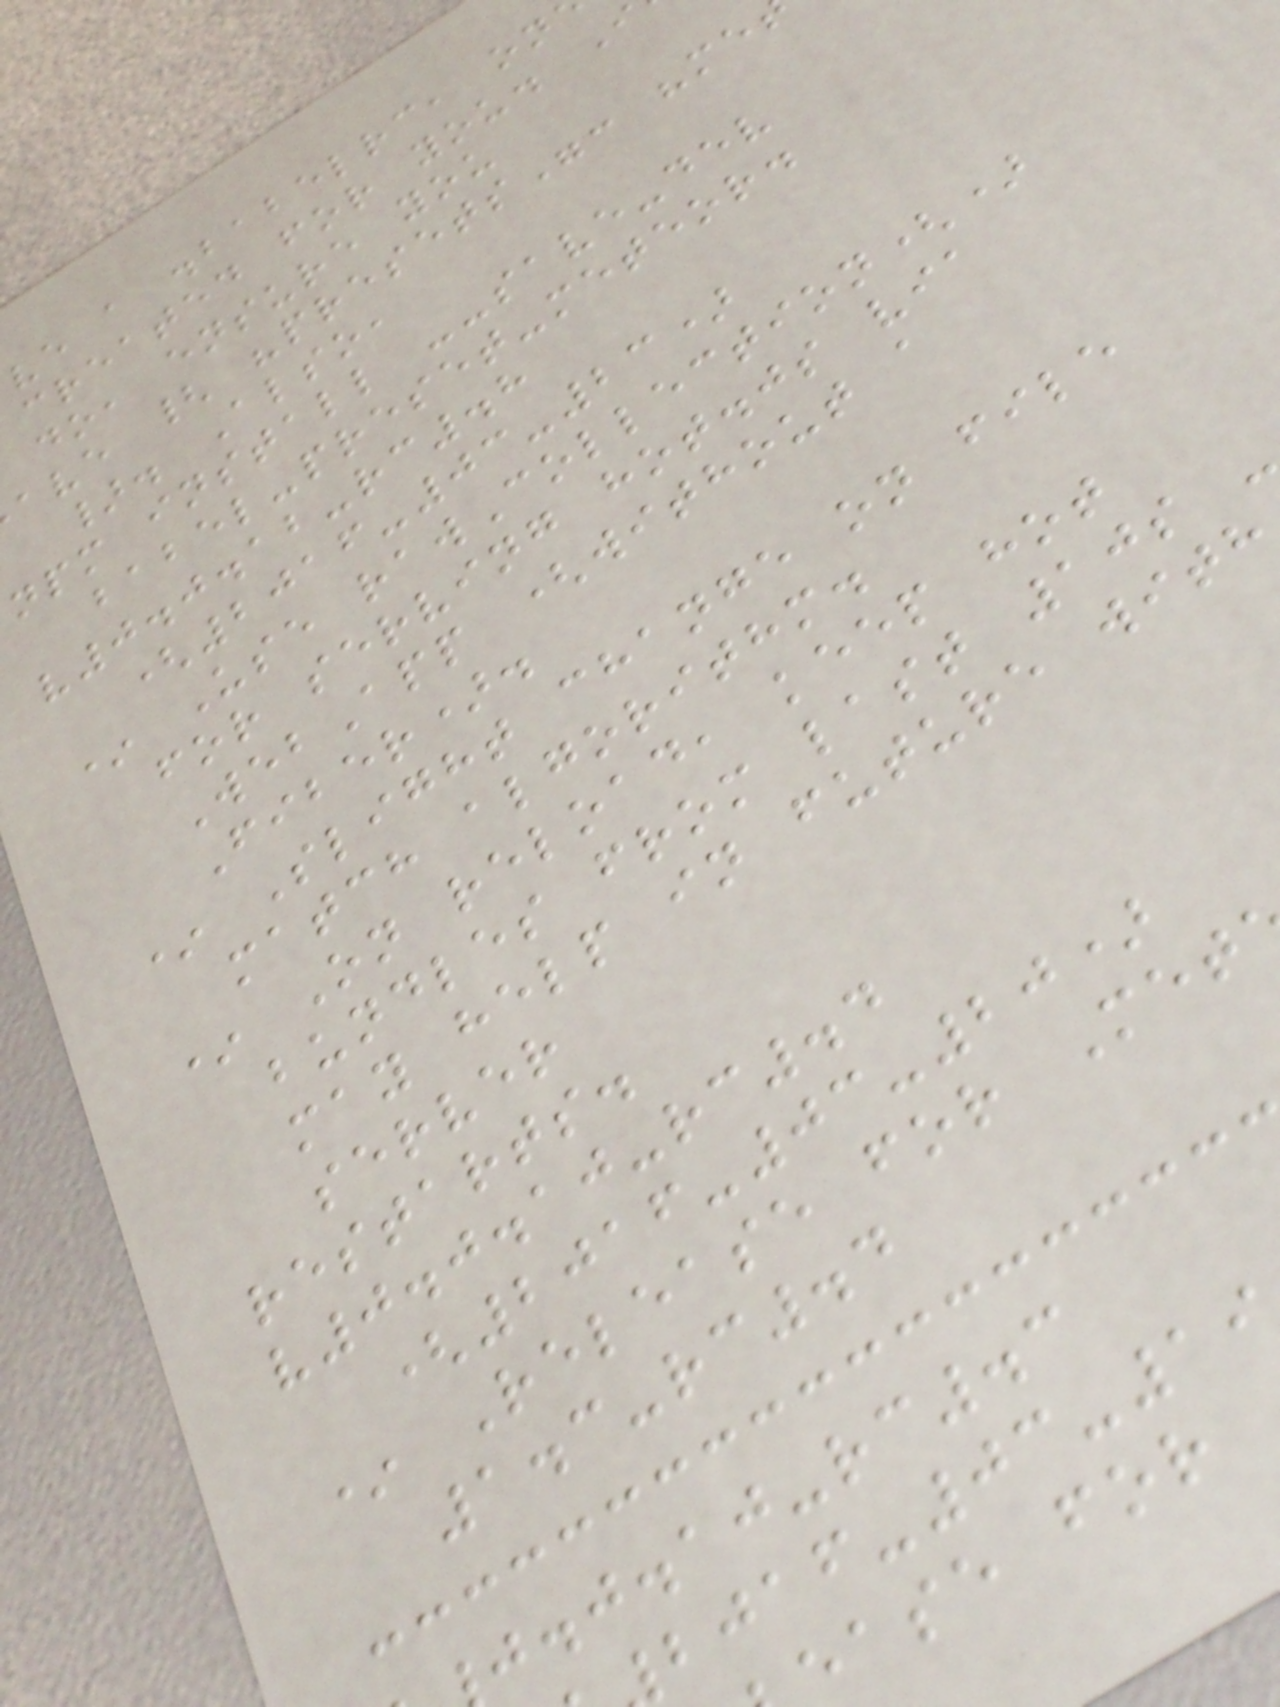ve a .babelrc, on
created for you. I
do, ensure you
ave { "presets": "me
}. Also,
npm install --save-dev
babel-preset-meteor.
v0.0.12-rc.8
(2016-03-23)
* Use rawCollection()
for serving hot.js via
WebApp (without a
Fiber).
* Slight change on file
match algorithm.
* On reload, keep hot
bundles from last 10s -
may help in future with
server
restarts.
v0.0.10-rc.4
(2016-03-20)
* Release for Met
1.3-rc.4
ease for
